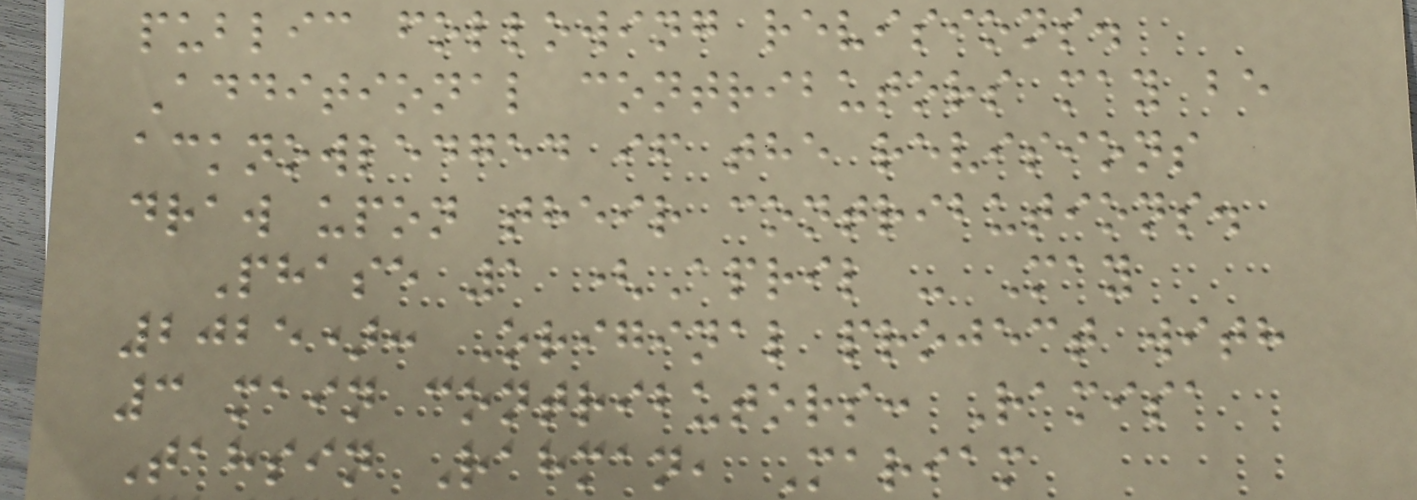public following revisions.
Additional contributors may be
acknowledged if the revisions
draw upon their contributions.
Phase 1 (April - May
2025): Original project with
3 main contributors: Ramisa
Tahsin Rahman, Mariam
